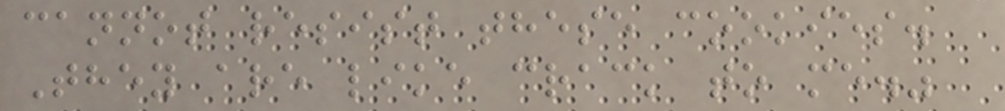cannot resist these cookies.
They are like crack to me."
